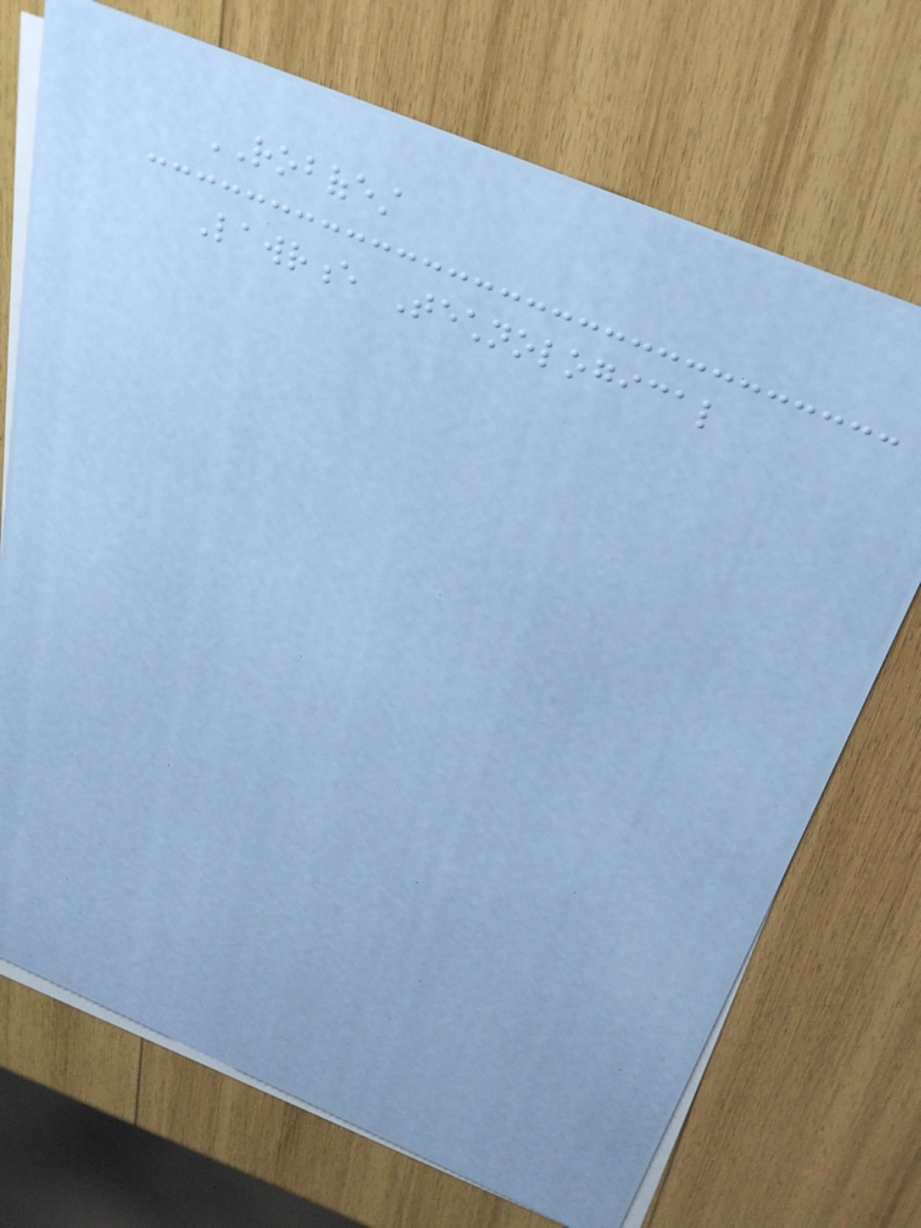ROBOFEST
Lawrence Technological
